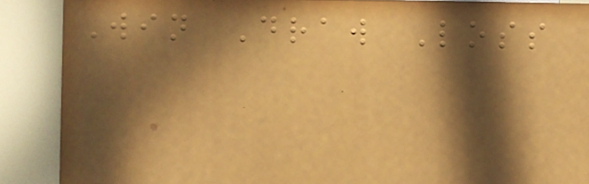Win Draw Loss
